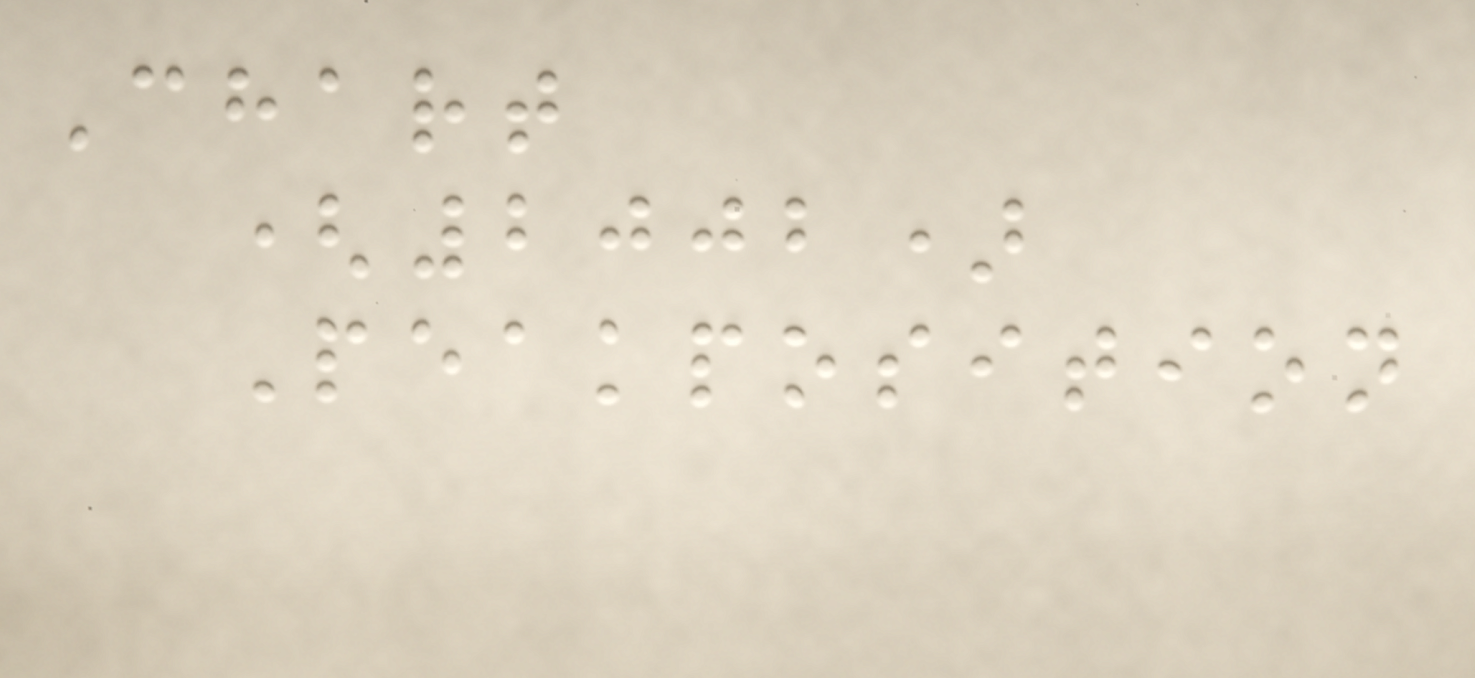Chart
(2002)
Peakposition
